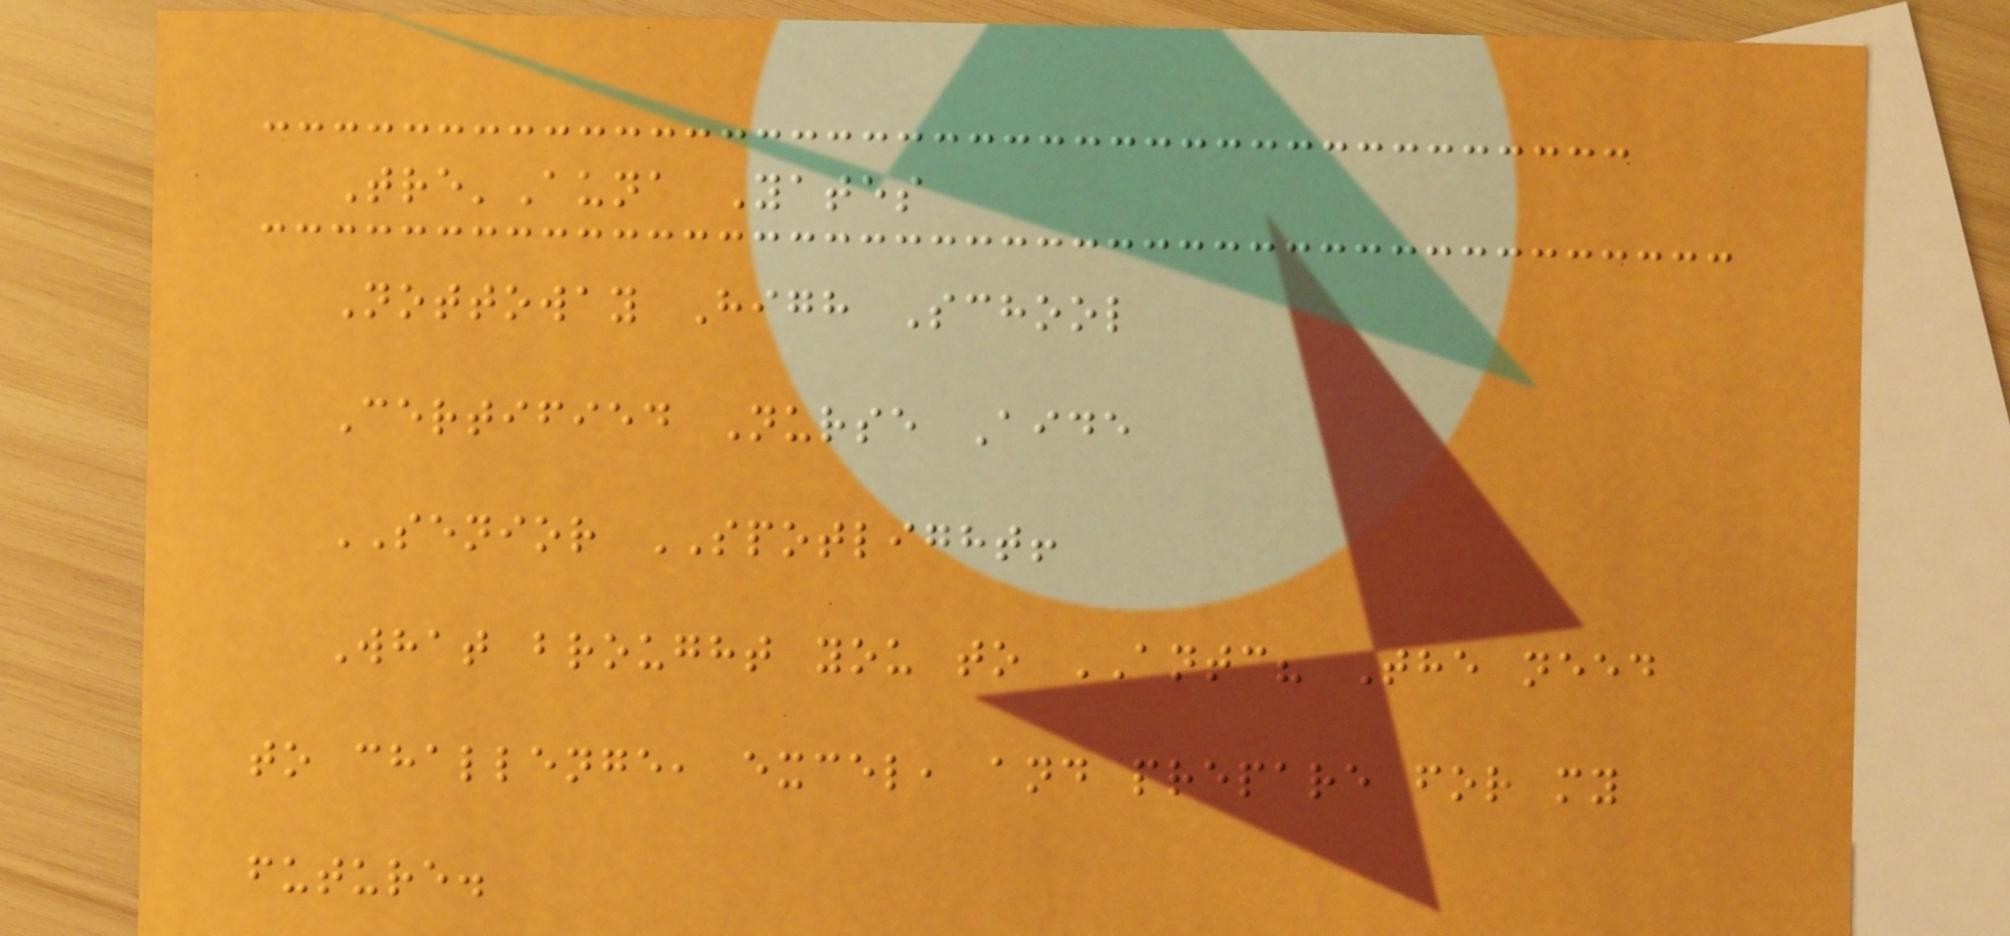Tre'Auna Yates
Nottoway High School
Certified Nurse Aide
SENIOR SPOTLIGHT!
What brought you to ANTC? The need
to challenge, excel, and prepare for my
future.
